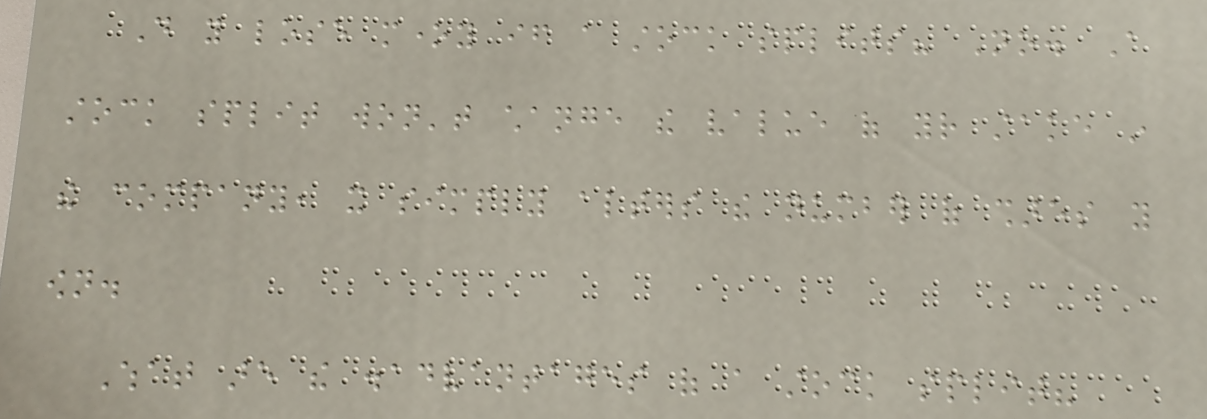Do you lose money if a stock splits? No. A
stock split won't change the value of your stake in
the company, it simply alters the number of shares you
own.
What are the disadvantages of a stock split?
